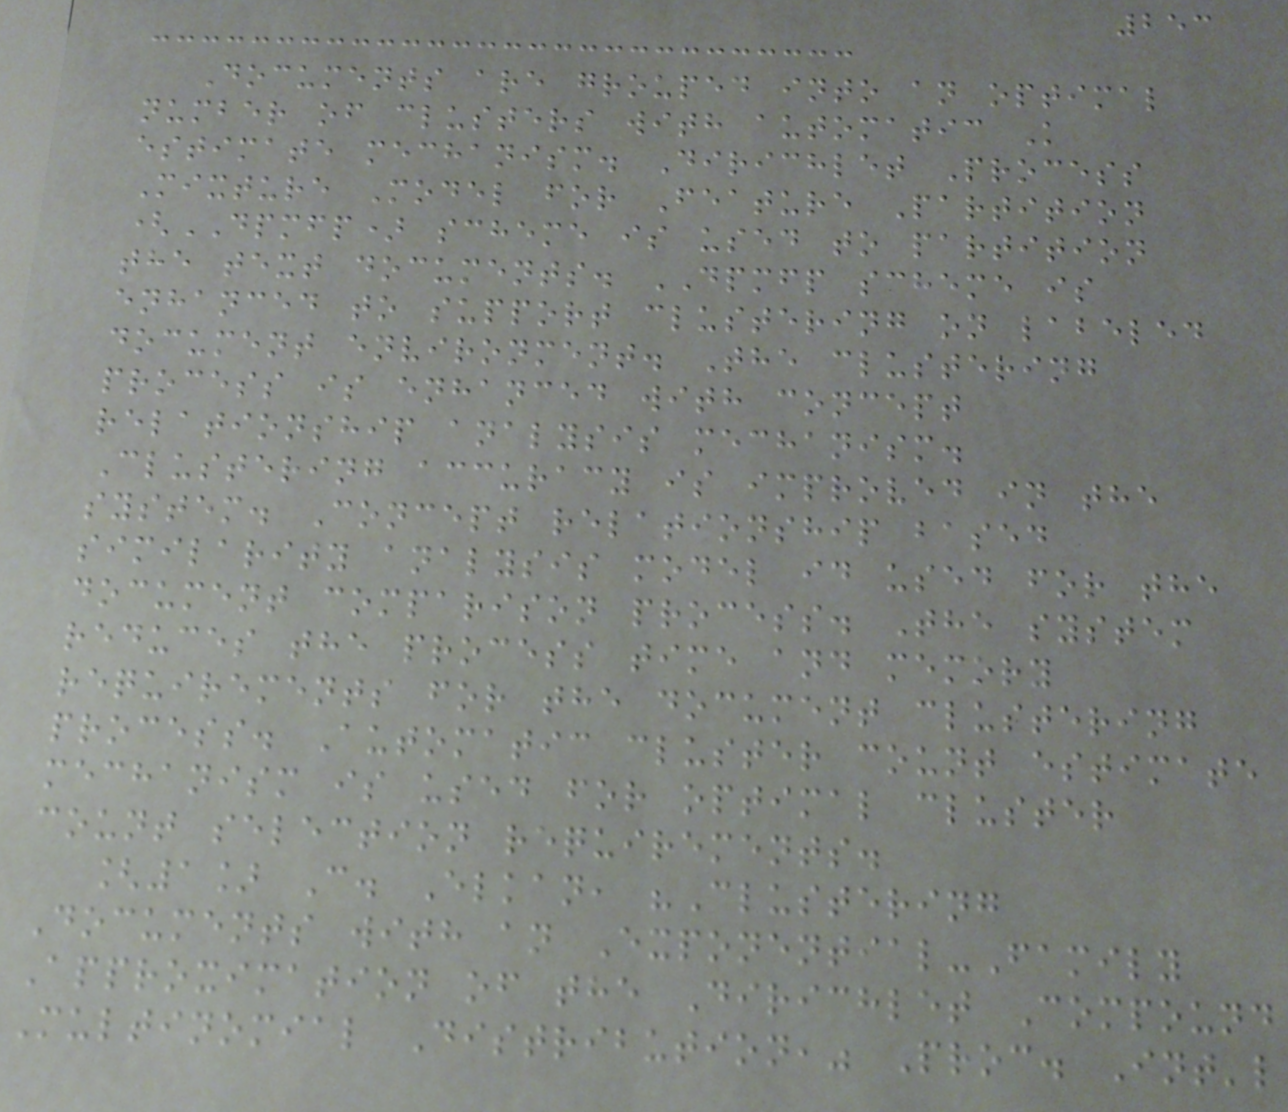253
Documents are grouped into an optimal
number of clusters with automatic K
estimate mechanism. Dirichlet Process
Mixture Model for Feature Partition
(DPMFP) scheme is used to partition
the text documents. DPMFP scheme is
enhanced to support clustering on labeled
document environment. The clustering
process is enhanced with concept
relationship analysis mechanism.
Clustering accuracy is improved in the
system. Concept relationship based
similarity analysis model id used for the
document comparison process. The system
reduces the process time and memory
requirements for the document clustering
process. Automatic cluster count estimate
mechanism is used for optimal cluster
count selection requirements.
[1] C. Elkan, "Clustering
Documents with an Exponential-Family
Approximation of the Dirichlet Compound
Multinomial Distribution," Proc. Int'l
